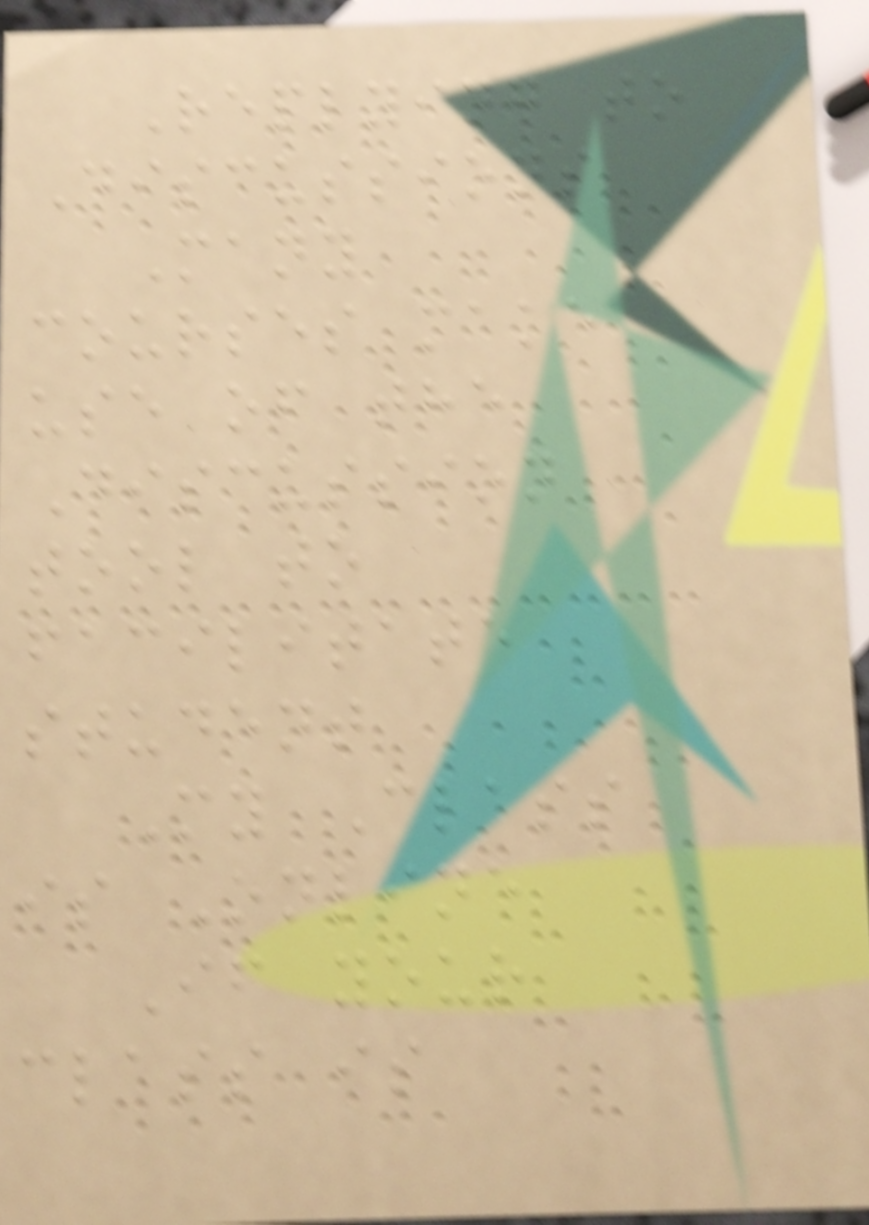Replying to
Discussions
Many
courses make
use of the
Discussion
tool to
facilitate
student
My Class
is Online
If your
class is
